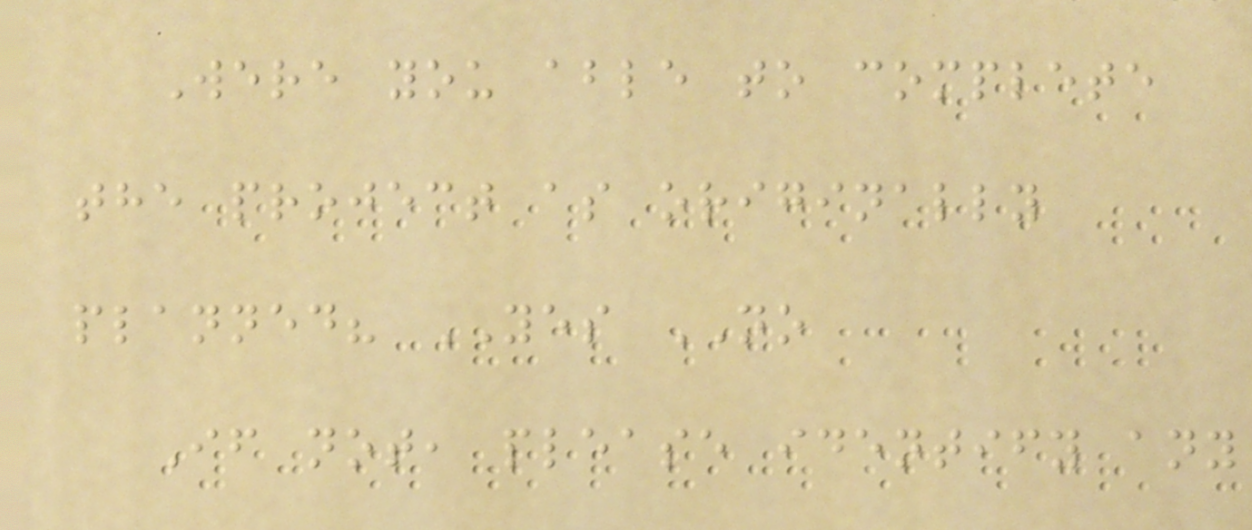Were you able to complete
the project as originally
planned? YES NO
If not, please identify any
